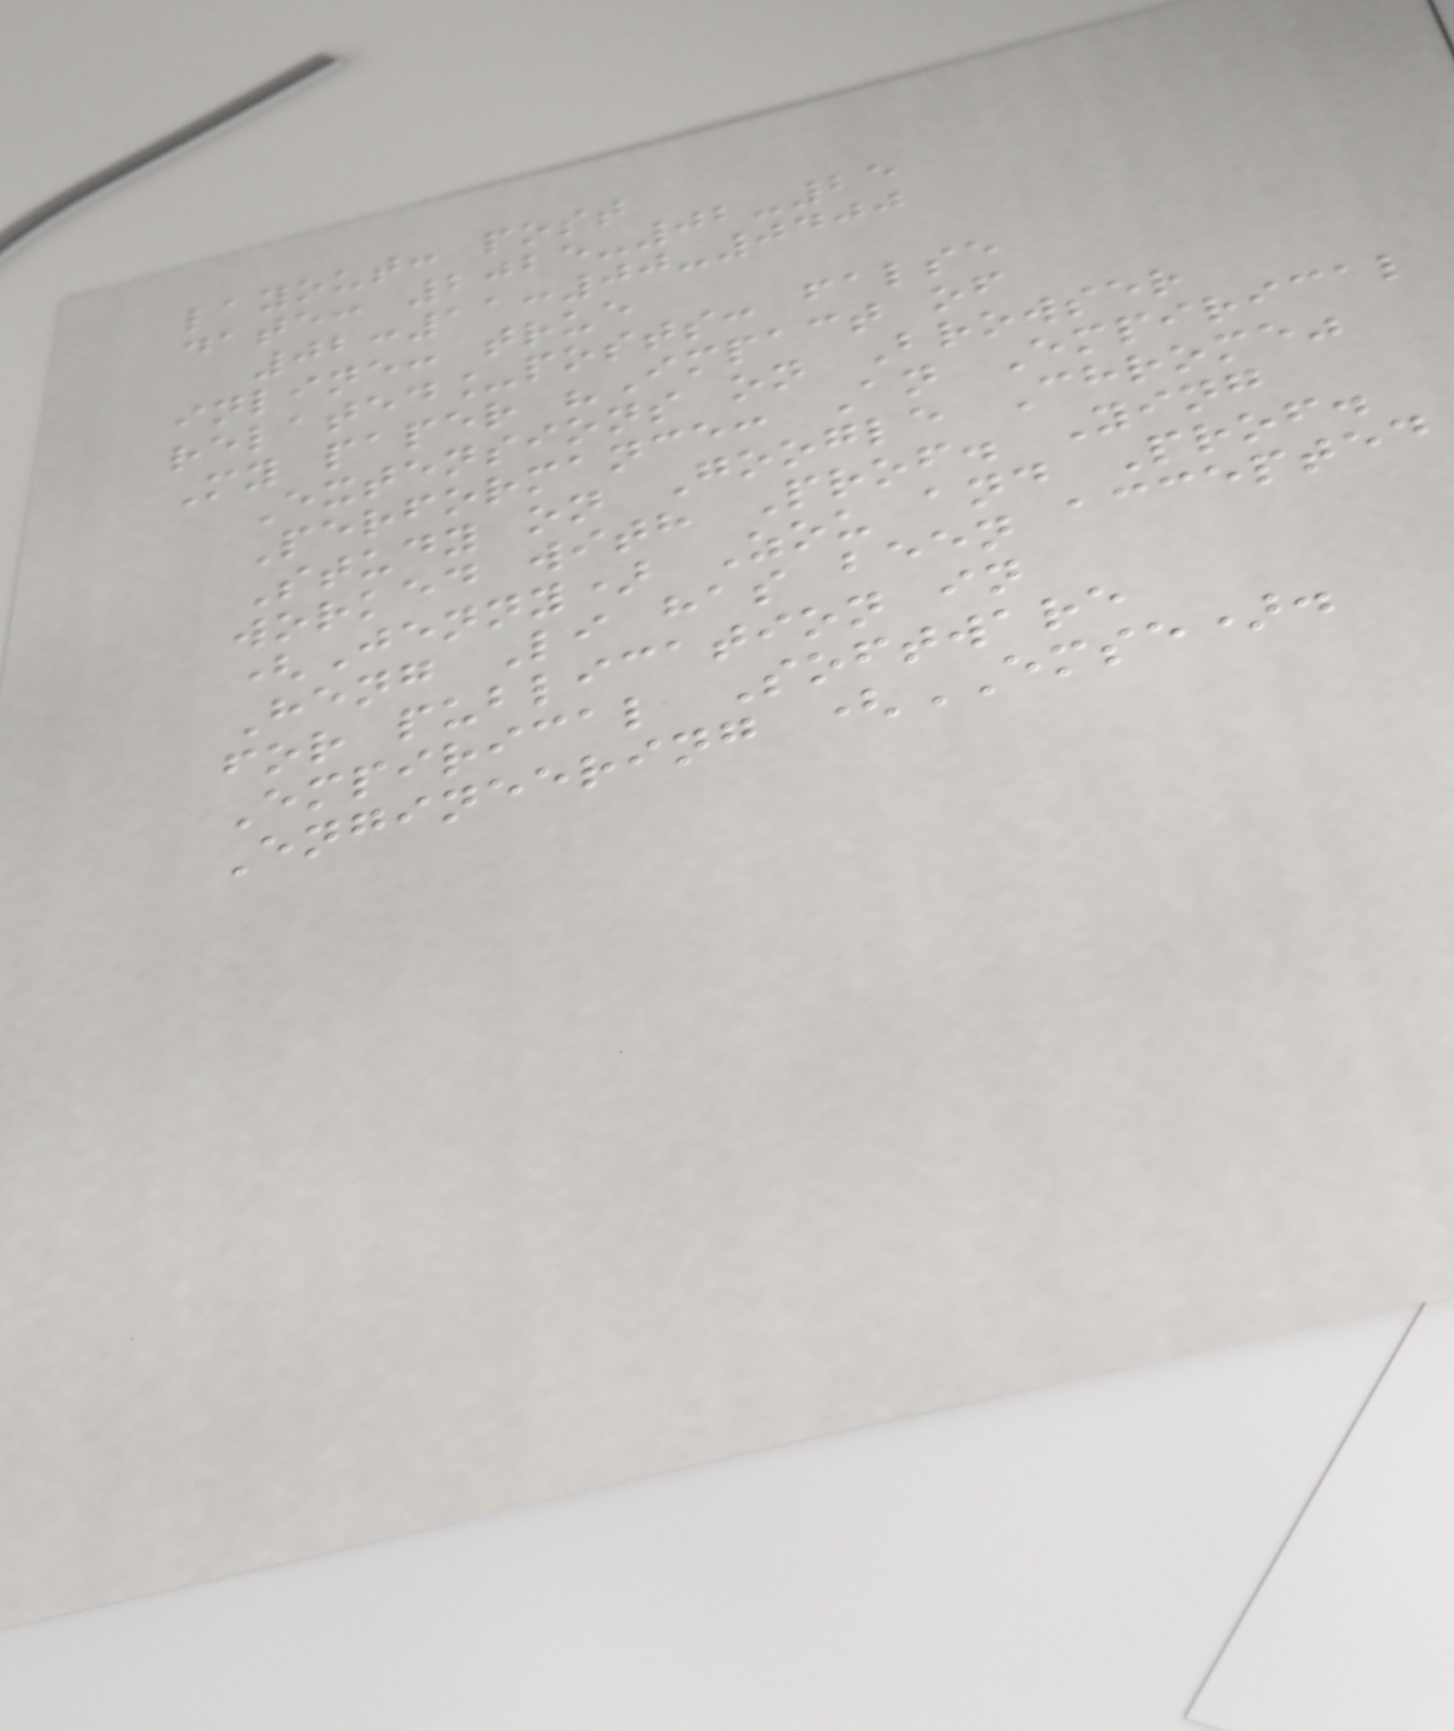layout: post
date: 2025-02-25
02:11:00-0400
inline: true
related_posts: false
My paper "Impact of
Extensions on Browser
Performance: An Empirical
Study on Google Chrome"
worked with Prof. Ying
(Jenny) Zou and Prof.
Heng Li has been accepted
for publication in
Empirical Software
Engineering (EMSE).
